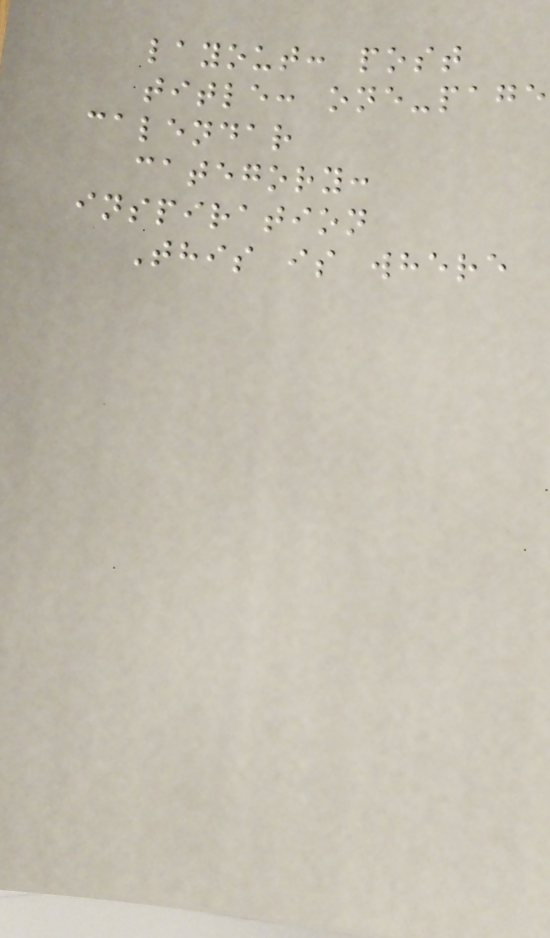layout: post
title: one-page
calendar
category:
inspiration
This is where
